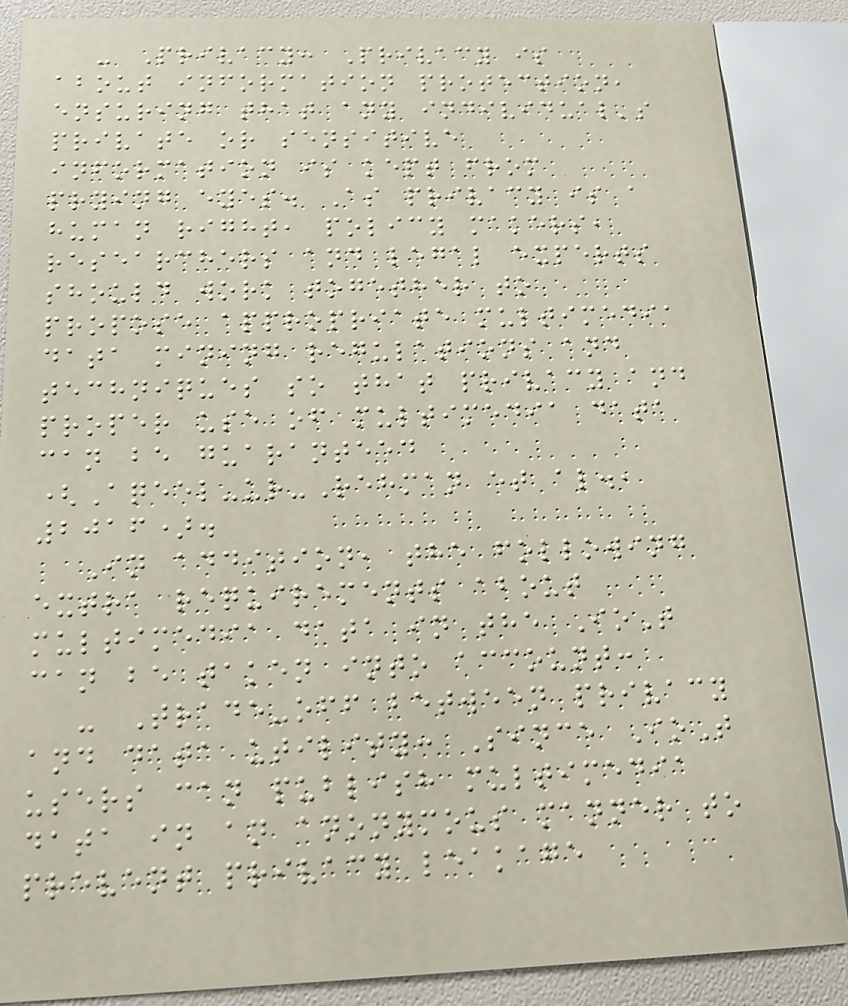- Privacy: Privacy is
about information protection,
ensuring that any individual's
private or sensitive
information is kept from
prying eyes. As privacy is a
human right, policy makers,
researchers and legal experts
should work together to
propose appropriate multimedia
data mining regulations and
techniques so that privacy and
proper use of multimedia data
can be guaranteed
(Aqeel-ur-Rehman et al.,
2016).
In addition, the following
extra requirements about
multimedia data in the IoT
can be taken into account:
- Trade-off between privacy
and data utility: Since IoT
users can publish multimedia
data in an anonymous manner to
prevent privacy leakage
